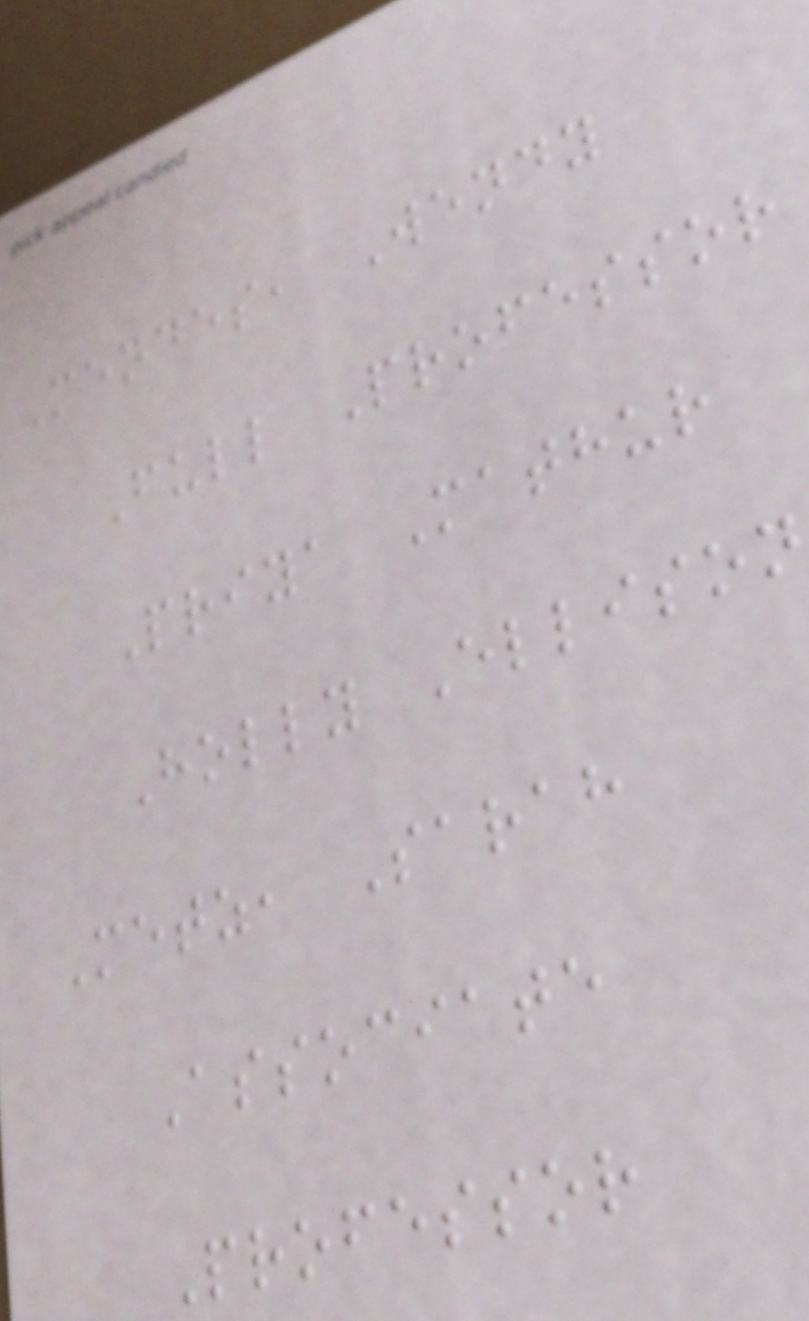Mendes, Wendy
Full Professor
Priya Mathur
Holly Ellison
Metz, Sarah
Associate
Professor
